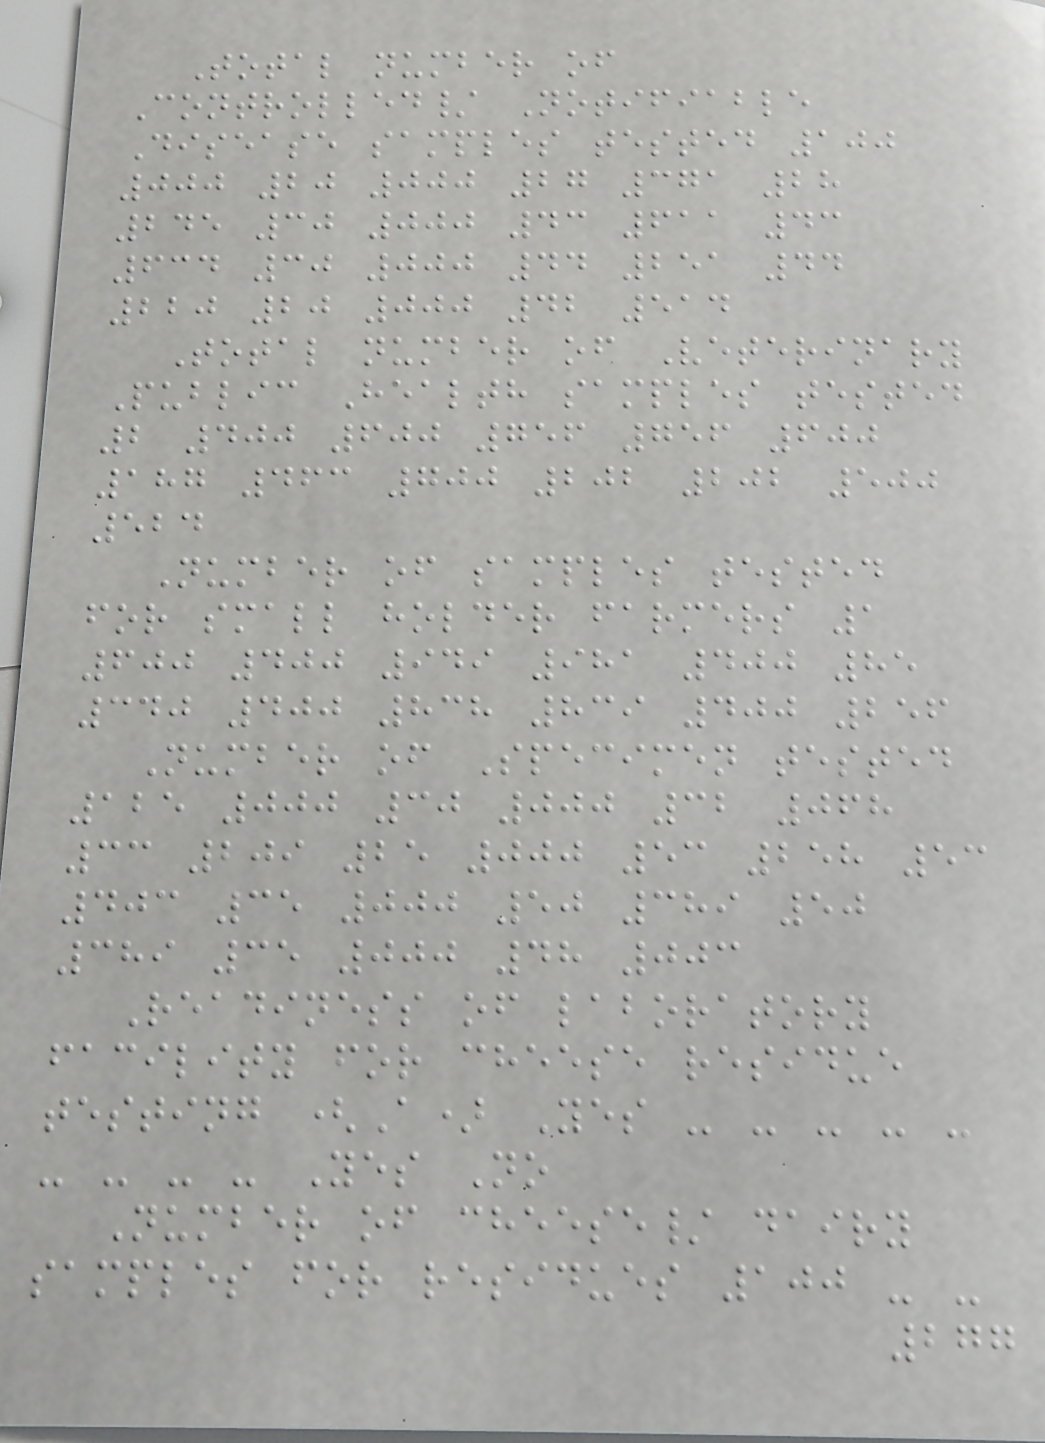Total number of
Controlled/ Notifiable
Disease samples tested 100
000 20 000 27 371 28
245 30 000 43 611 43
634 30 000 44 251 44
220 20 000 42 514
Total number of Veterinary
Public Health samples tested
2 400 600 756 756 600
187 463 700 202 202 500
524
Number of samples tested
for small holder farmers 1
600 400 949 981 400 85
340 400 838 839 400 256
Number of Specimen tested
125 000 30 000 32 068
33 209 25 000 53 258 53
403 35 000 50 389 50
389 35 000 48 003
Readiness of laboratory
facility for cheese residue
testing (A) Yes - - - - -
- - - - Yes No
Number of cheese/ dairy
samples for residues 100 - -
277
